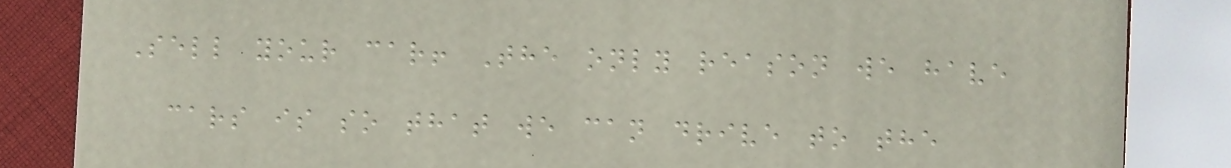Sell your car! The only reason we have
cars is so that we can drive to the
